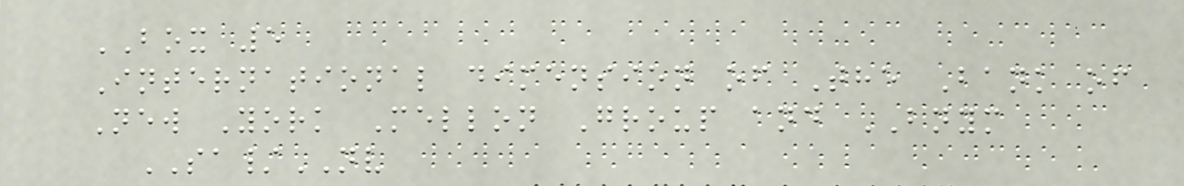BOX 5
International dimension of The Bank of
New York Mellon Group and BNYM
SA/NV
